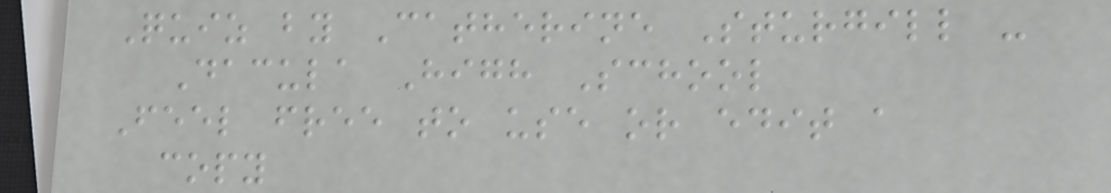Quiz by Catherine Sturgill -
Dacula High School
Feel free to use or edit a
copy
